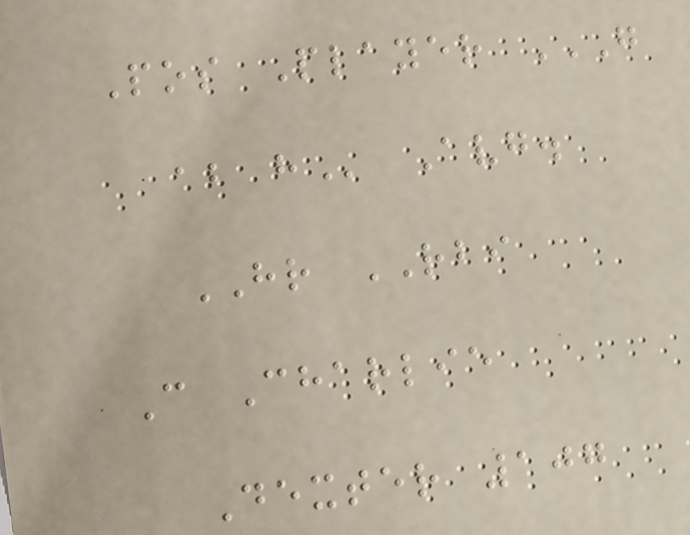Pos Player G
AB H Avg.
HR RBI
C Charlie
Dexter 107
